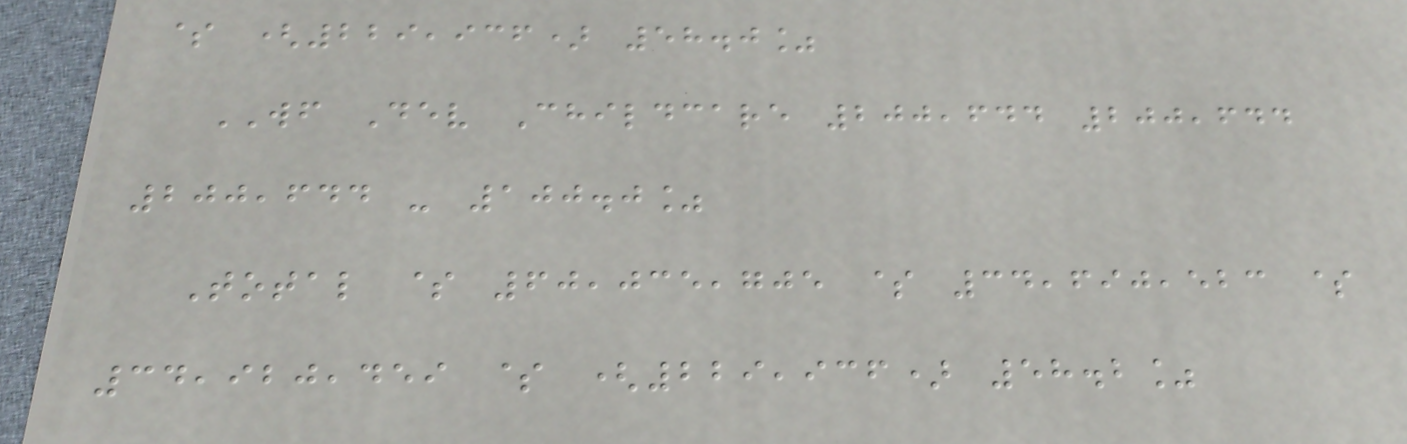$ (229,936) 58.0%
WF Dev Childcare 200,644 200,644
200,644 - 100.0%
Total $ 60,035,705 $ 34,690,523 $
34,920,459 $ (229,936) 58.2%
